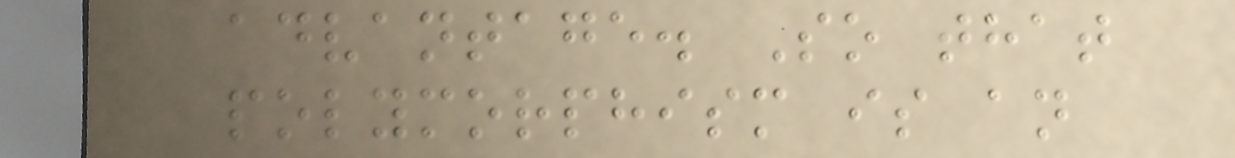advantage. So that
polymorphism is an
